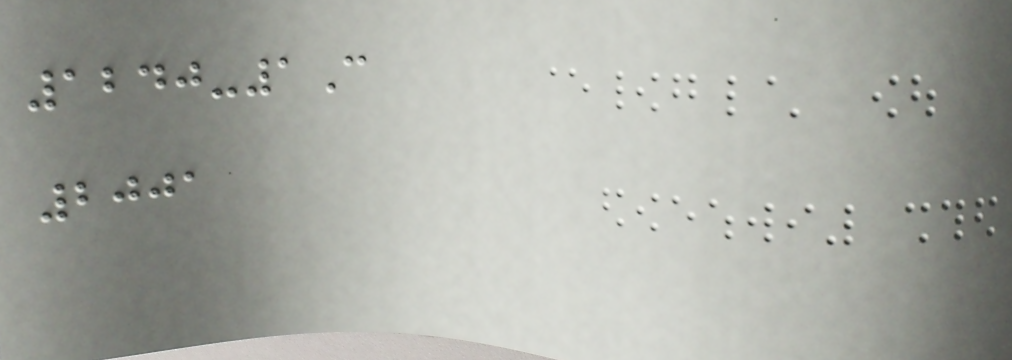1240-1C
2001
